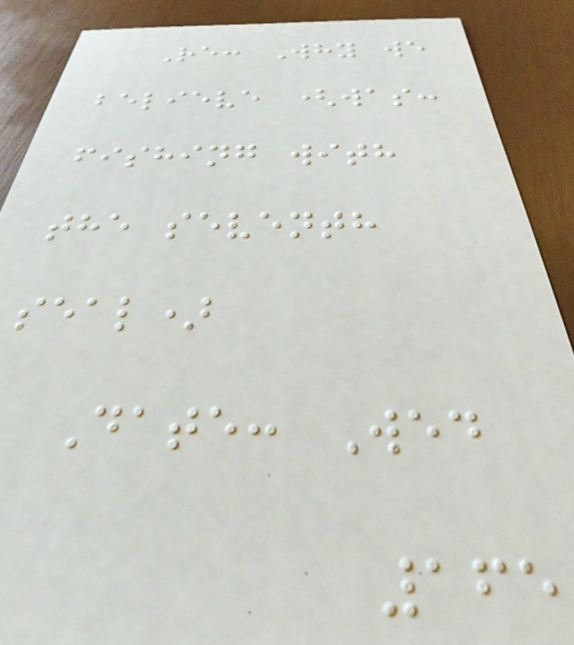Re: Why we
believe (was:
fishing with
the seventh
seal)
Date: Wed
165
